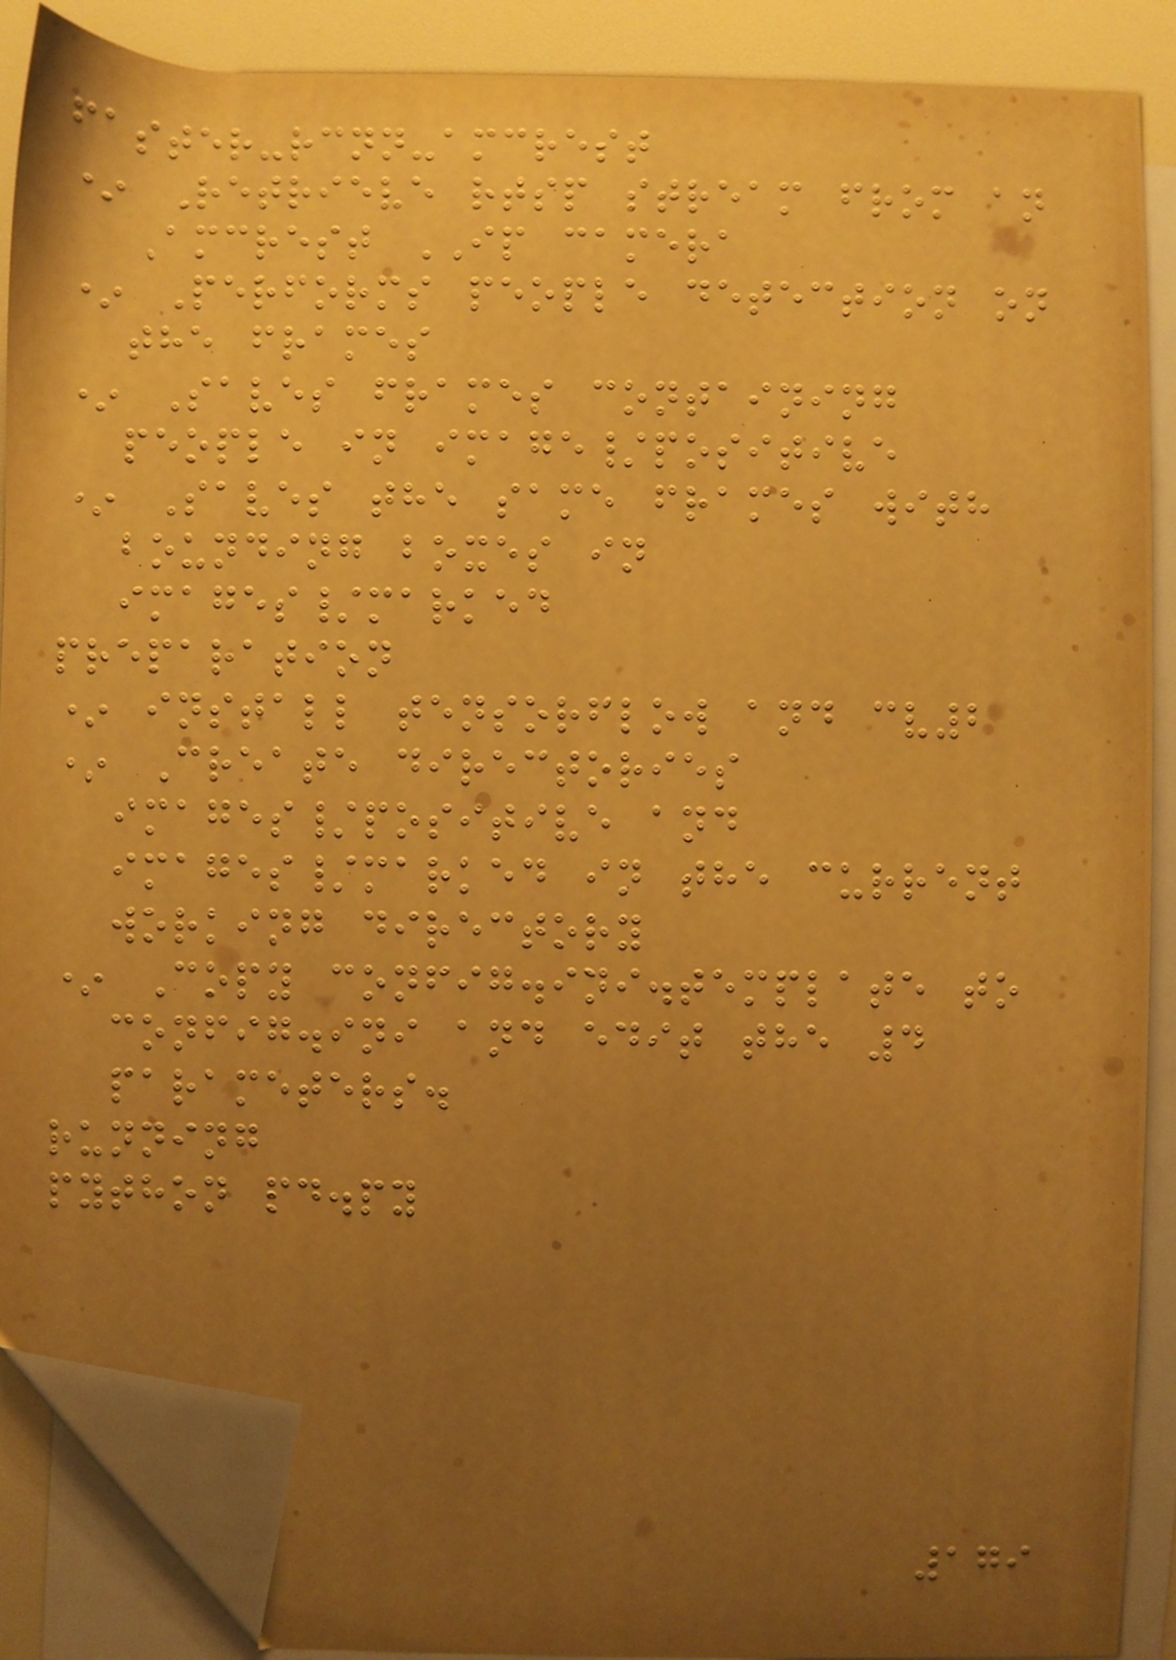faster-rcnn-amcrest
* Retrieve rtsp stream from an
Amcrest IP camera
* Performs people detection on
the frames
* Saves frames containing
people in image/positive
* Saves the same frames with
bounding boxes in
images/marked
preparation
* install tensorflow and cv2
* Create directories
images/positive and
images/marked in the current
working directory
* Copy config.ini.template to
config.ini and edit the 4
parameters.
running
python pd.py
179
